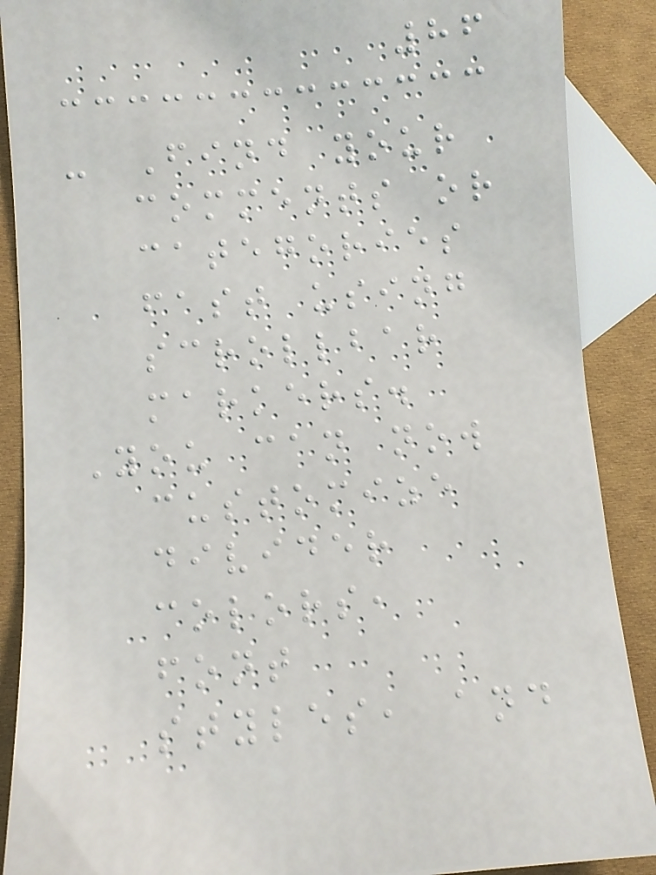86
- Find your
comments or
categories
fast using
scrollbar
markers.
You can now
customize
divider
colors,
font
styles, and
